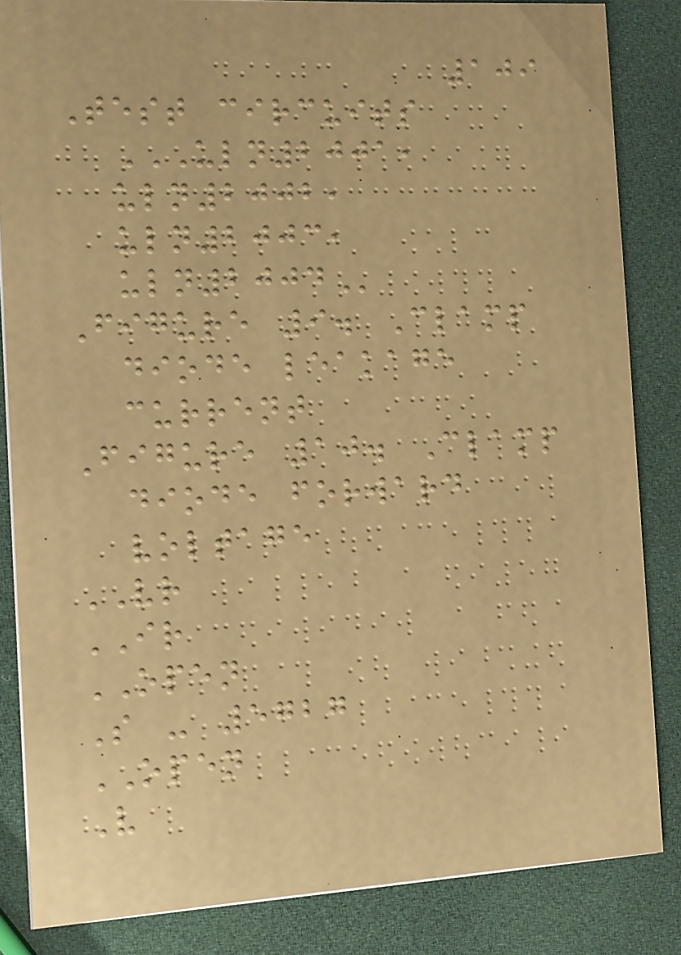109
Test circuits
ULN2001,
ULN2002,
ULN2003,
ULN2004
Figure 9. Clamp
diode leakage
current
Figure 10. Clamp
diode forward
voltage
VR
IR
OPEN
S - 5727
OPEN
V
